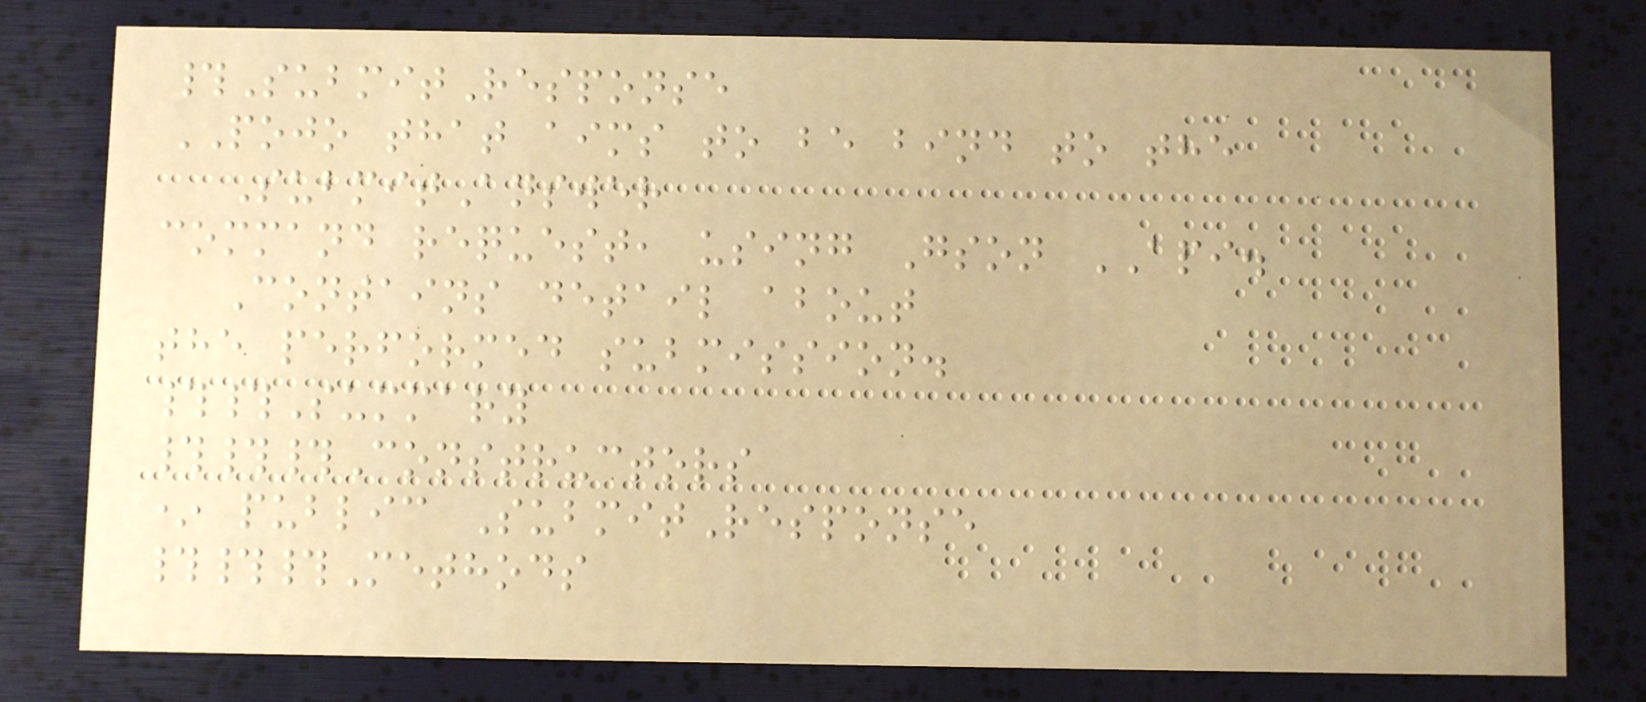#SubmitResponse
POJO that aims to be bind to the
SubmitAnswer
command request, using Gson API.
Contains detail about
the performed submission.
##Summary
###Constructors
* public SubmitResponse
###Methods
